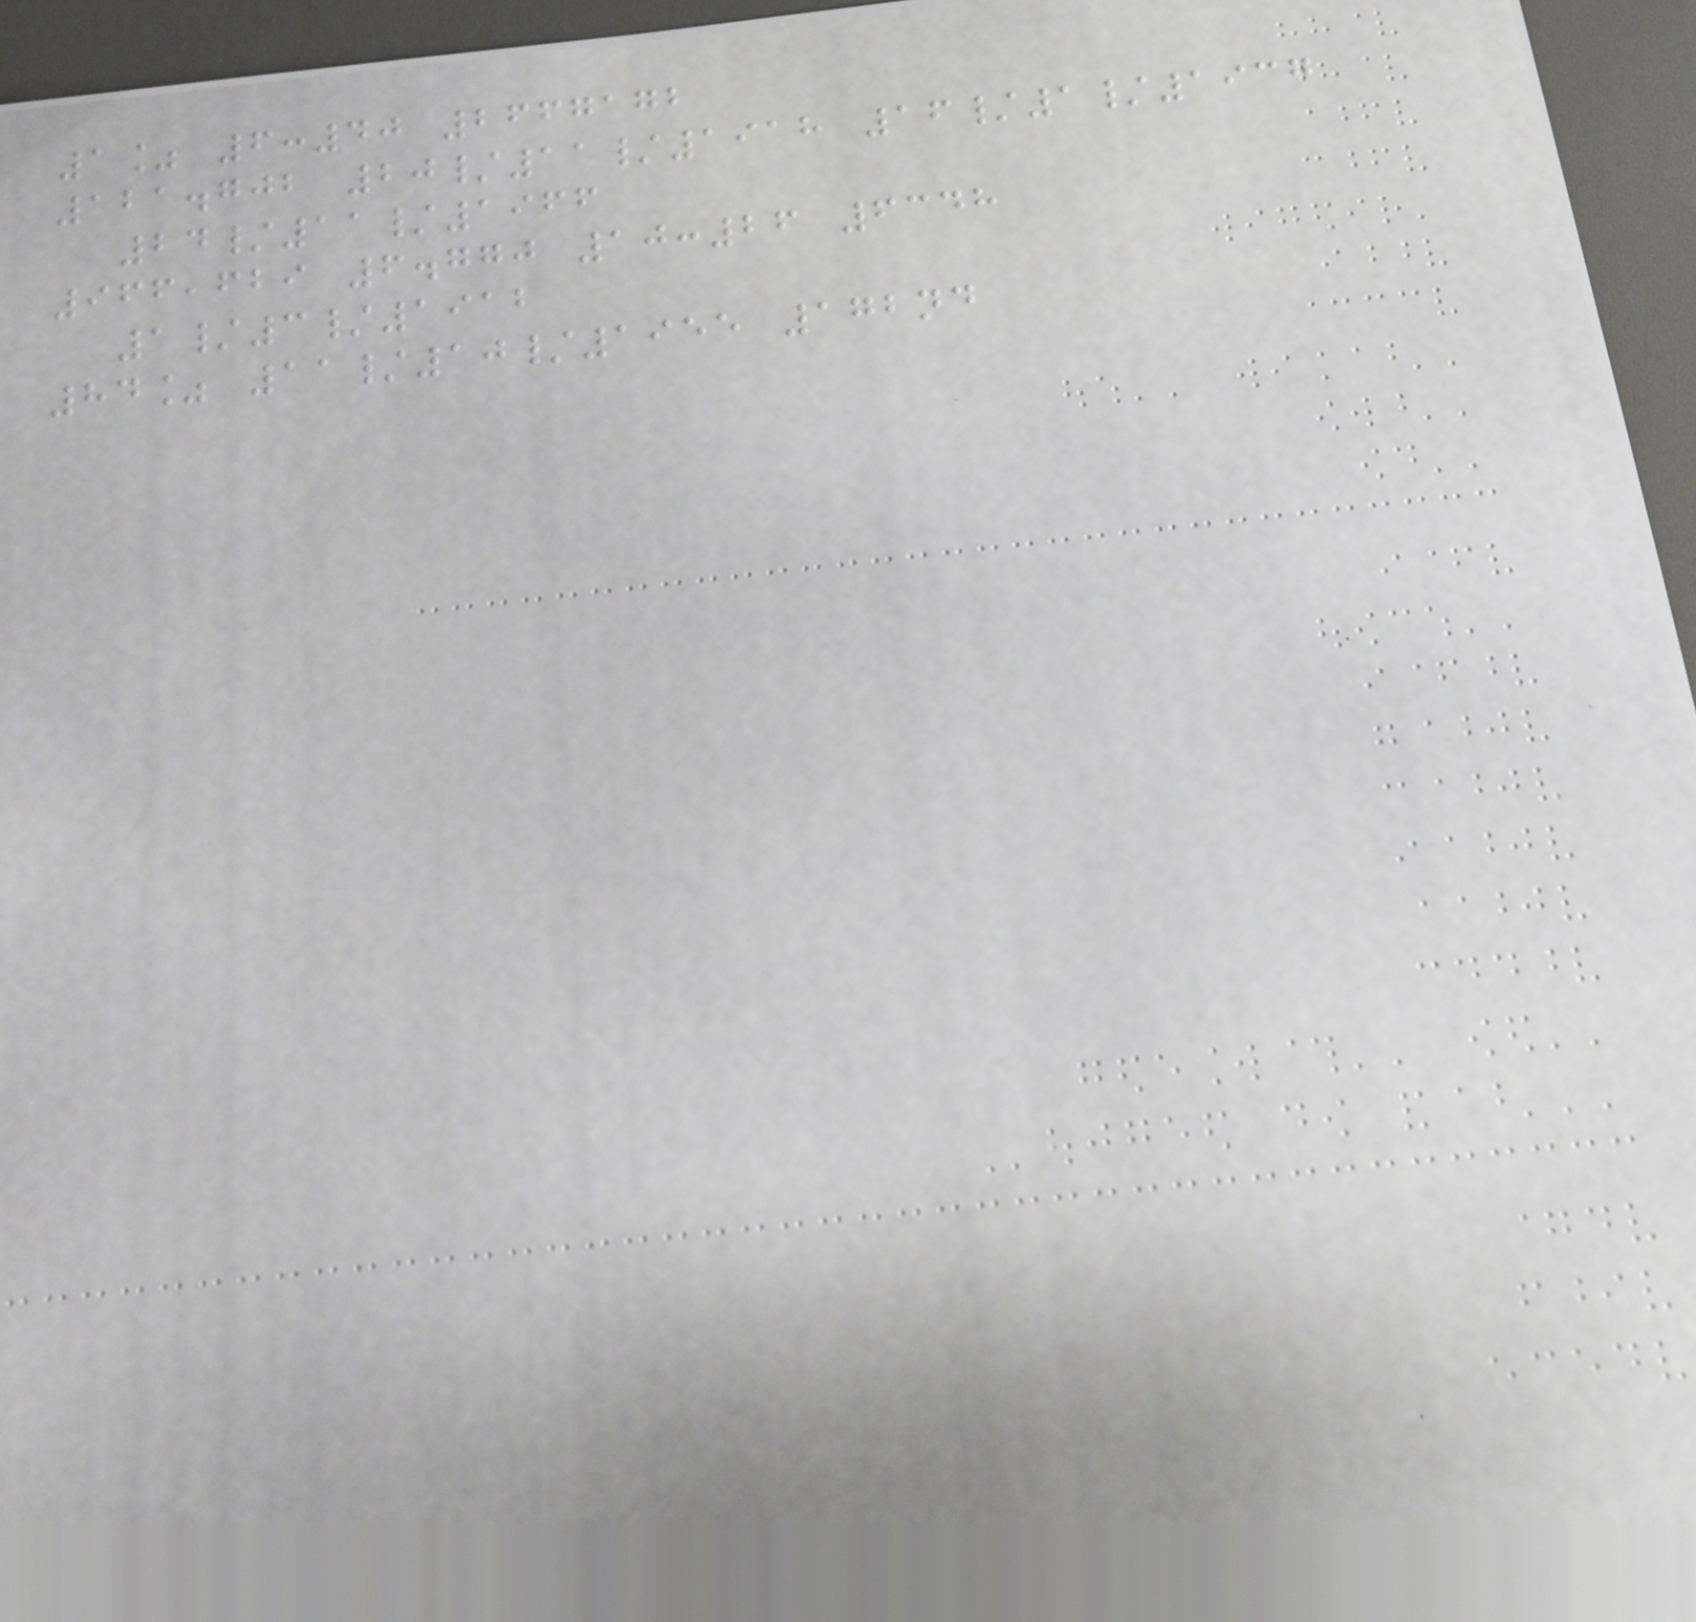1% 6:40 2667172
121.702 20/11/1918 16/1/1937
24/11/1966
966,629 6.770 10:26 6348
1/3/1912
84% 11/10/1955 172nd
